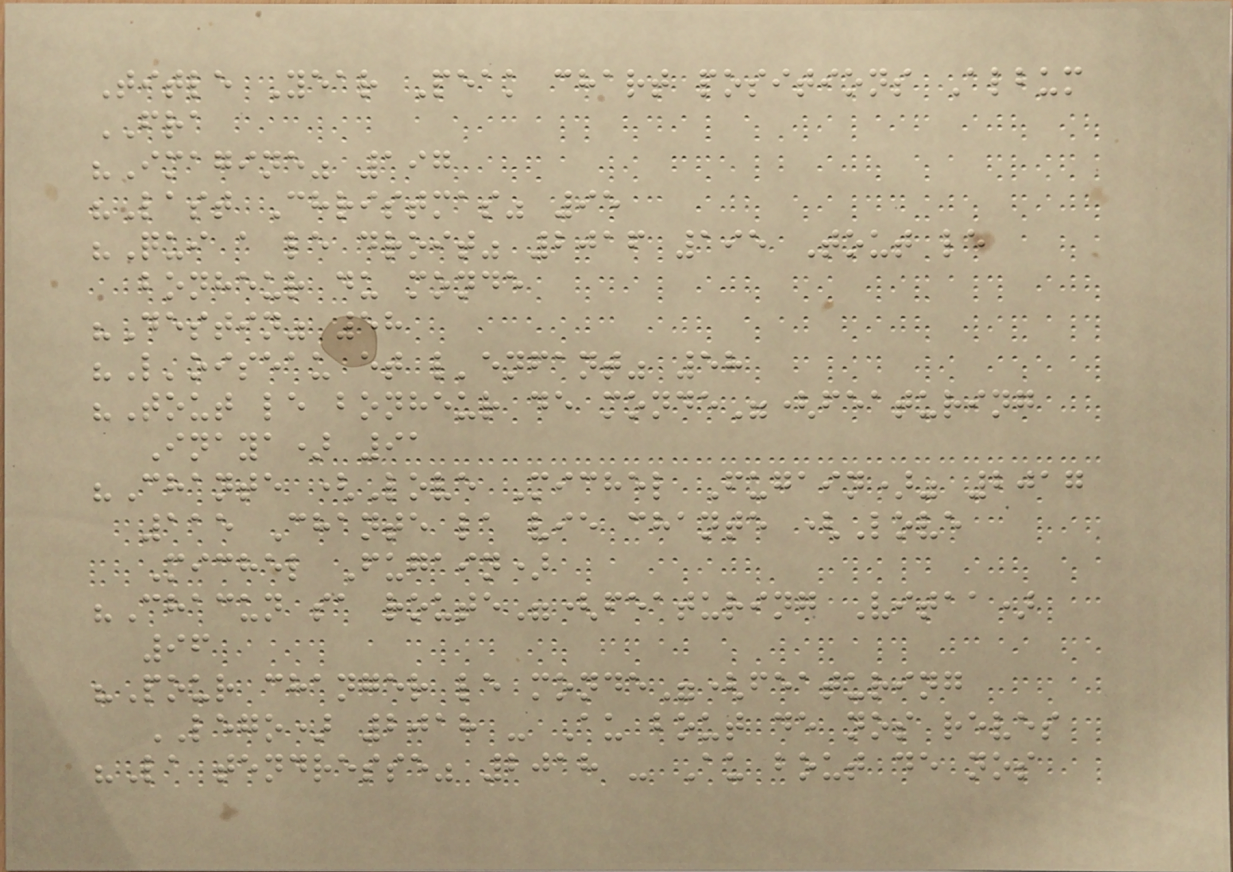Title Year Peak chart positions Album
FRA
"Imagine" 197
"Last Christmas" 95
"Qui a le droit" 2016 195 Tout le
bonheur du monde
"Destin" 58
"L'oiseau et l'enfant" 58
"Tout le bonheur de monde"(featuring
Inaya) 91
"Chante (Love Michel Fugain)" 2017
115 Chante la vie chante (Love
Michel Fugain)
"Chacun sa route"(featuring Vitaa)
96
"Pour changer le monde"(featuring
LEGO) 2018 - Au bout de nos reves
"La tendresse" 2018 - Au bout de nos
